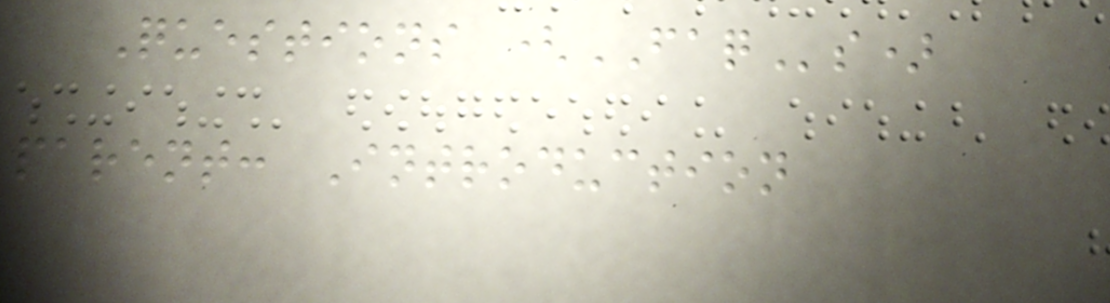Questions (FAQs)
parent: Introduction
